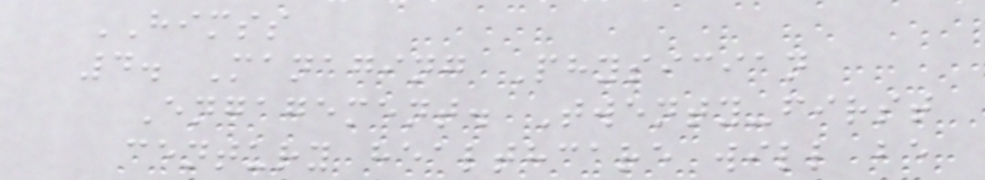HIMSS
4. Managing Physician
Engagement. Twenty-first
century healthcare will be
